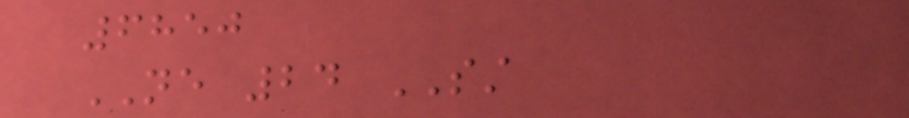6850
NE 24 SST
